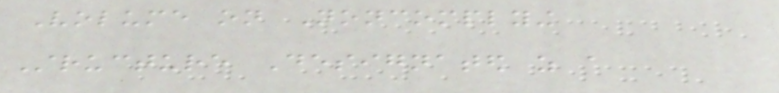Volume on Noncomplying
Structure Designated as a
